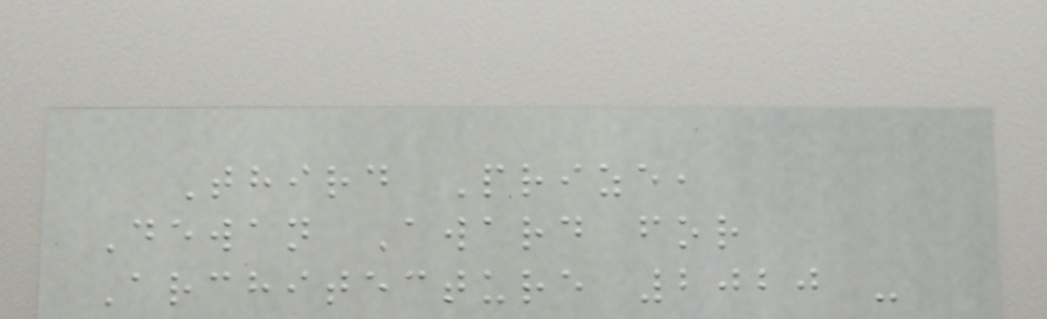Third Prize,
Dewan Award for
Architecture 2020 -
